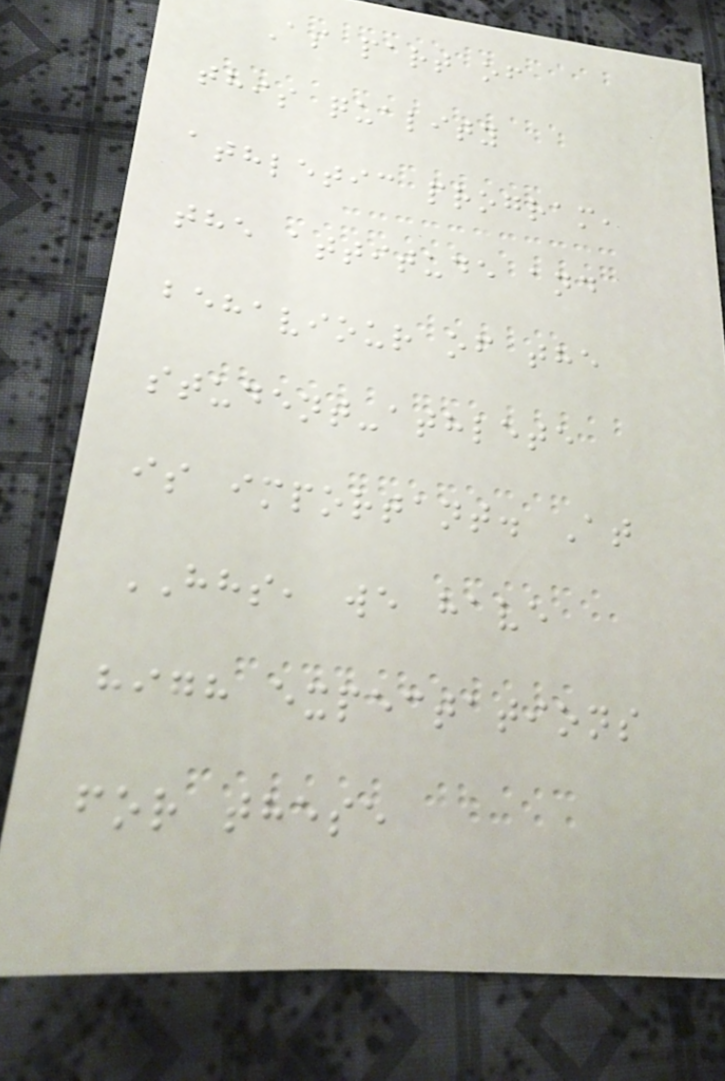As part of
this quality
athletic program,
the attitude and
behaviour of the
student-athlete
is important. At
HHS, we have
high expectations
for these
